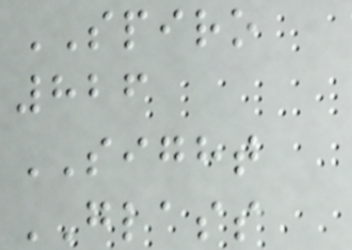SPIRO
826
SIGHT
GLASS
